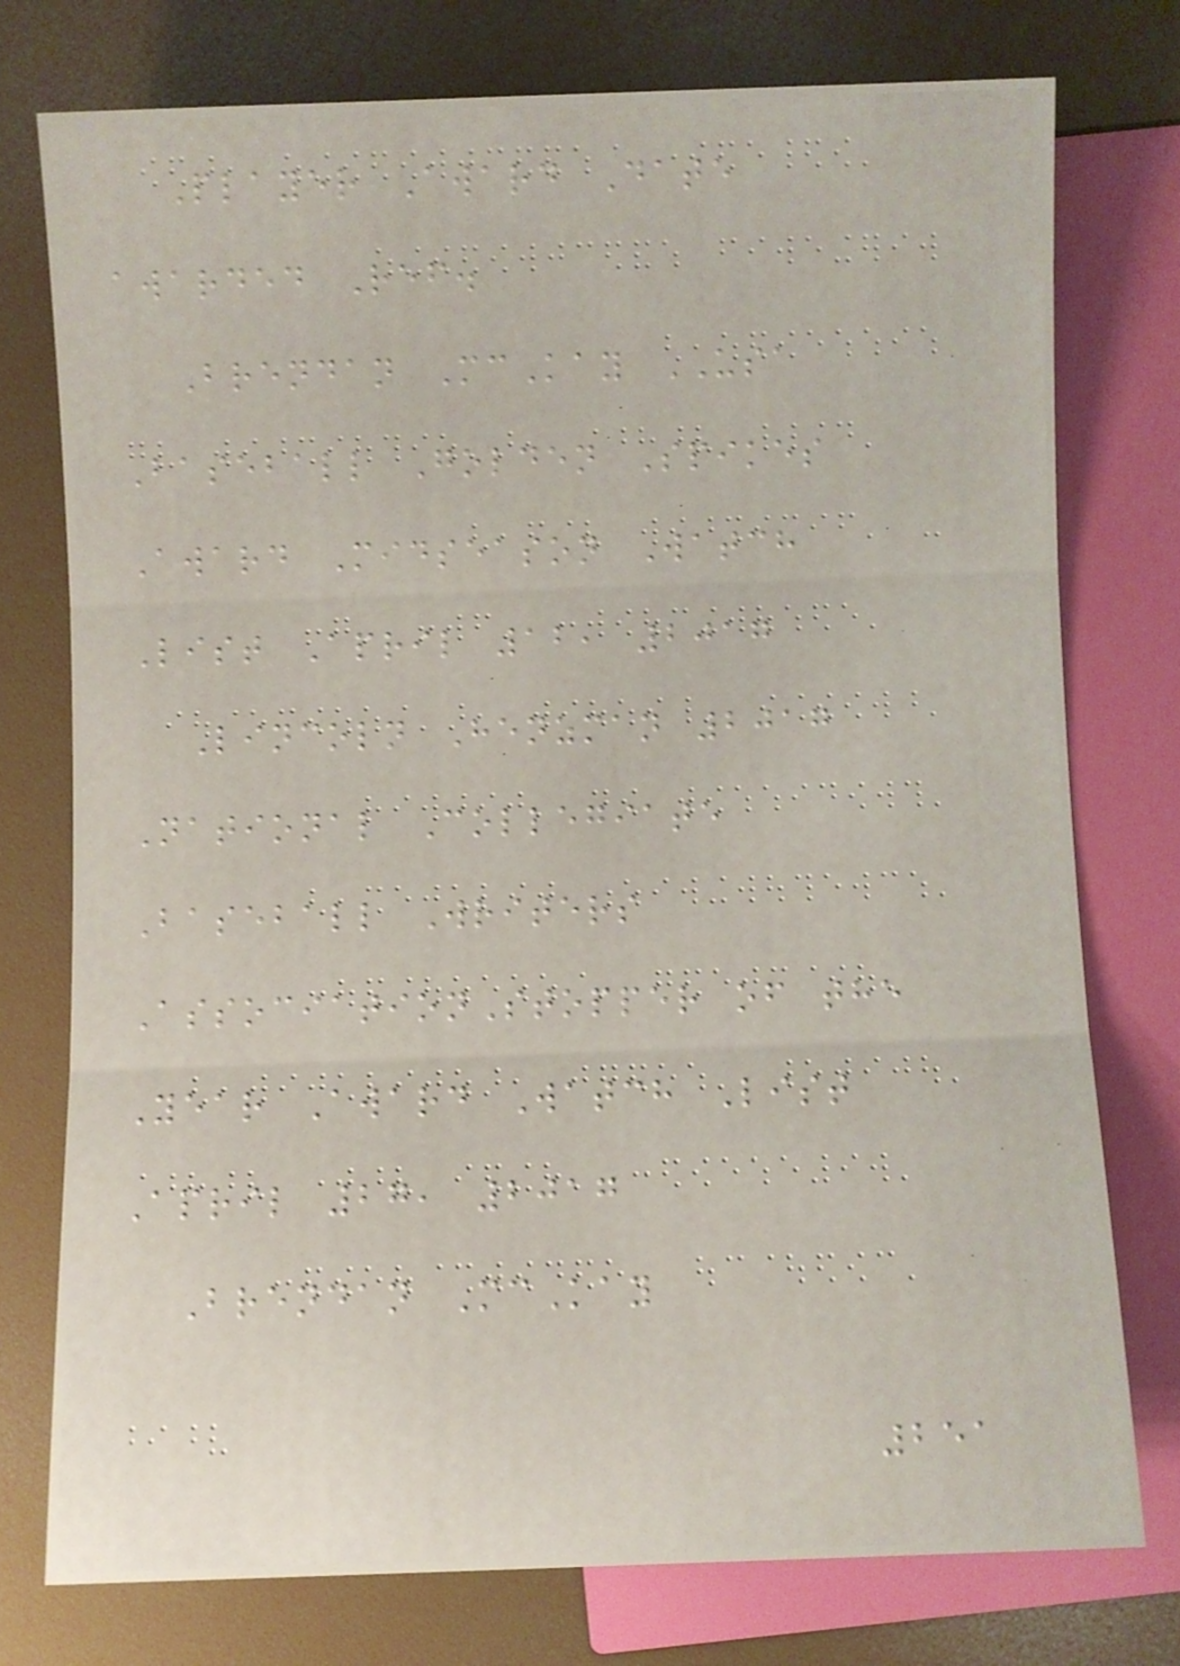Player Award Date
awarded Ref.
Brendan McKay USA
Baseball Golden Spikes
Award Midseason Watch
List April 12, 2017
Lincoln Henzman 2017
National Collegiate
Baseball Writers
AssociationStopper of the
Year Award Watch List
April 27, 2017
Brendan McKay
251
